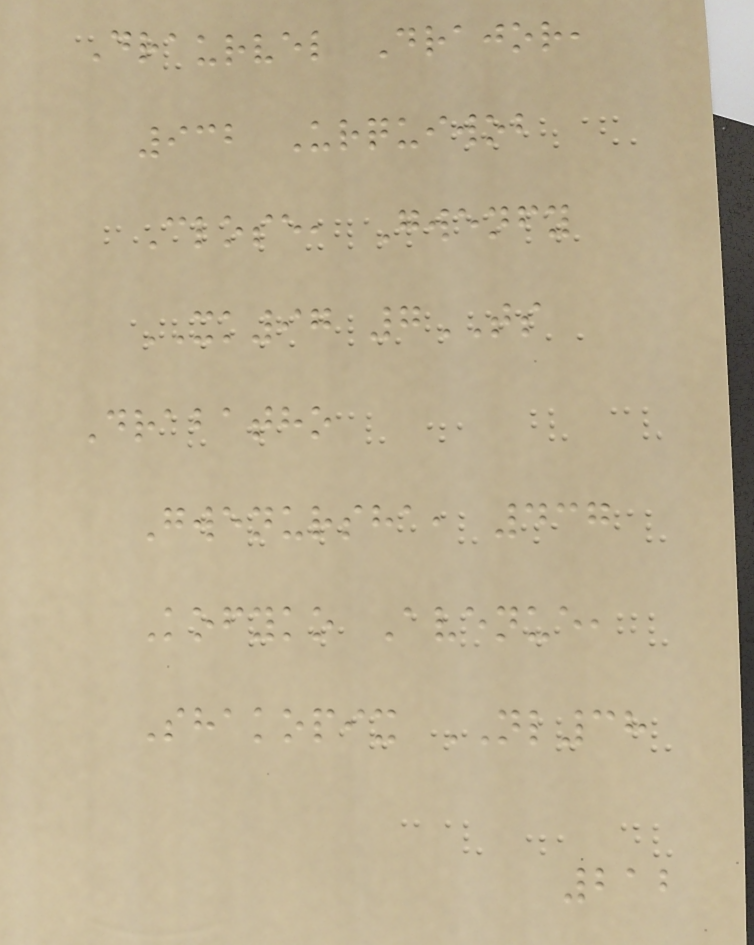Draurvel Drajor,
932 Urquiwob
Close, Gwenfy
XK97 7TS
Drabatho
Gwenursha, 437
Kofyko Avenue,
Shakopix NL38
212
